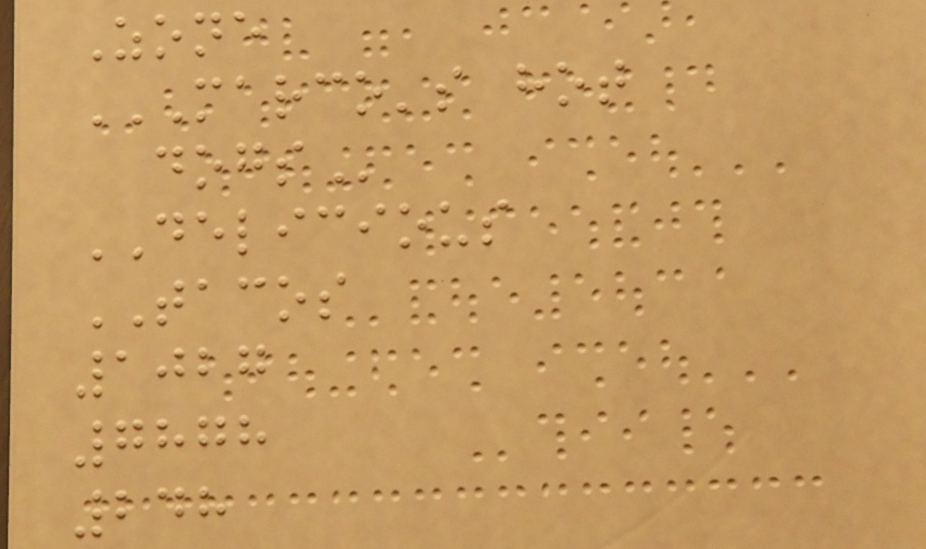Zone
MARCO'S HOT
DOGS
DELICIOUS
TACOS
1027
7878
248
